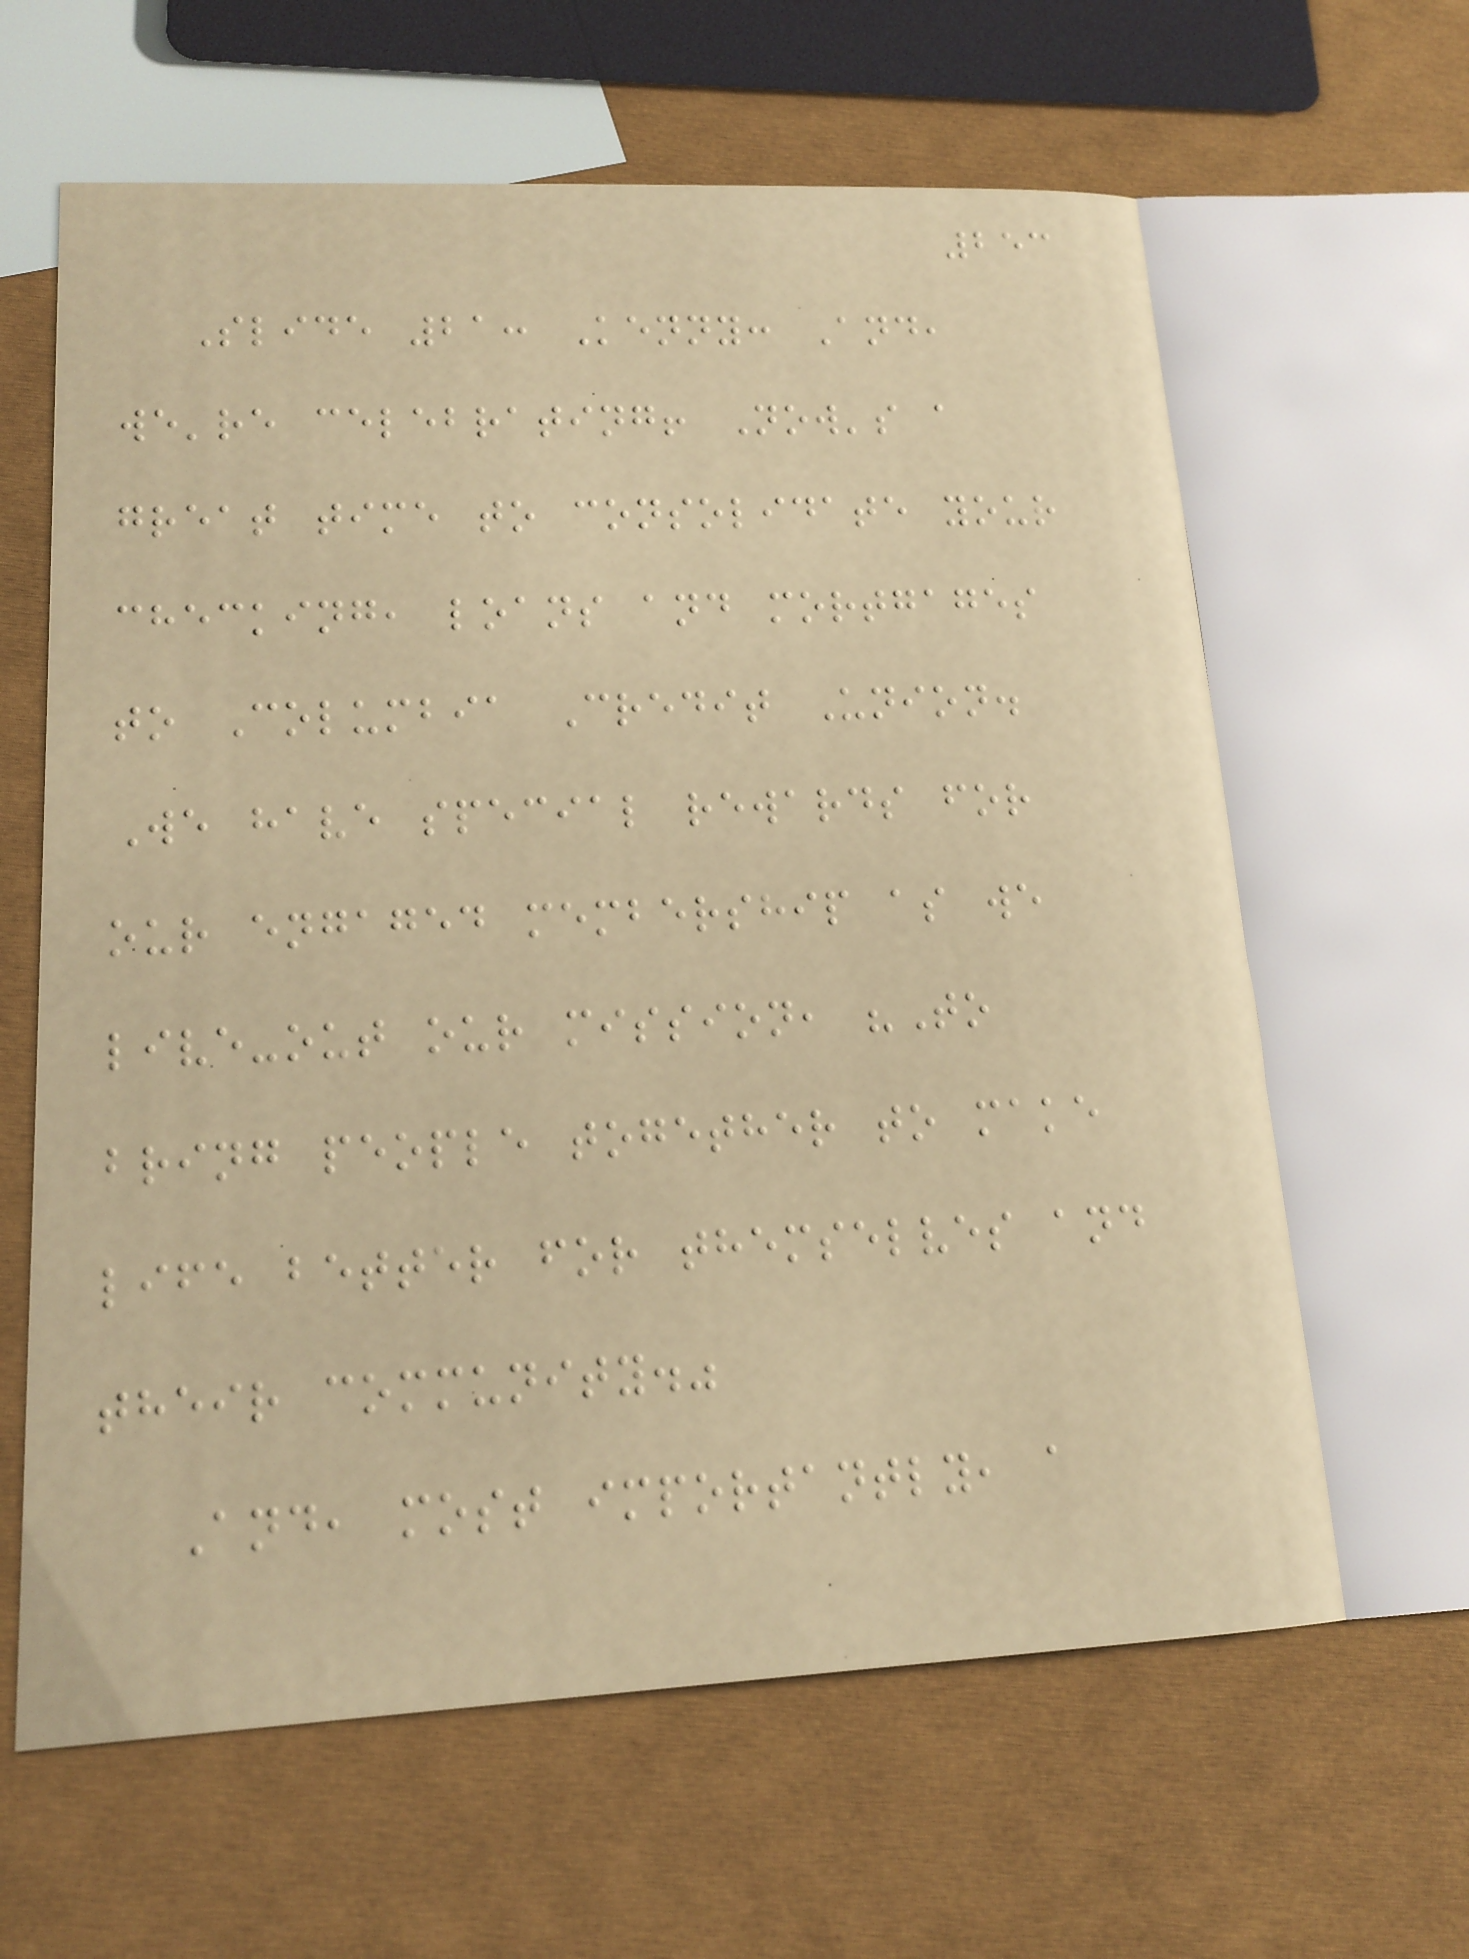253
Slide 21: Kenny: And,
we're celebrating! Now's a
great time to consolidate your
checking, loans and mortgages
to Columbia Credit Union.
We have special rewards for
our engaged membership as we
live-out our mission, "To
bring people together to make
life better for themselves and
their community."
And, most importantly, a
